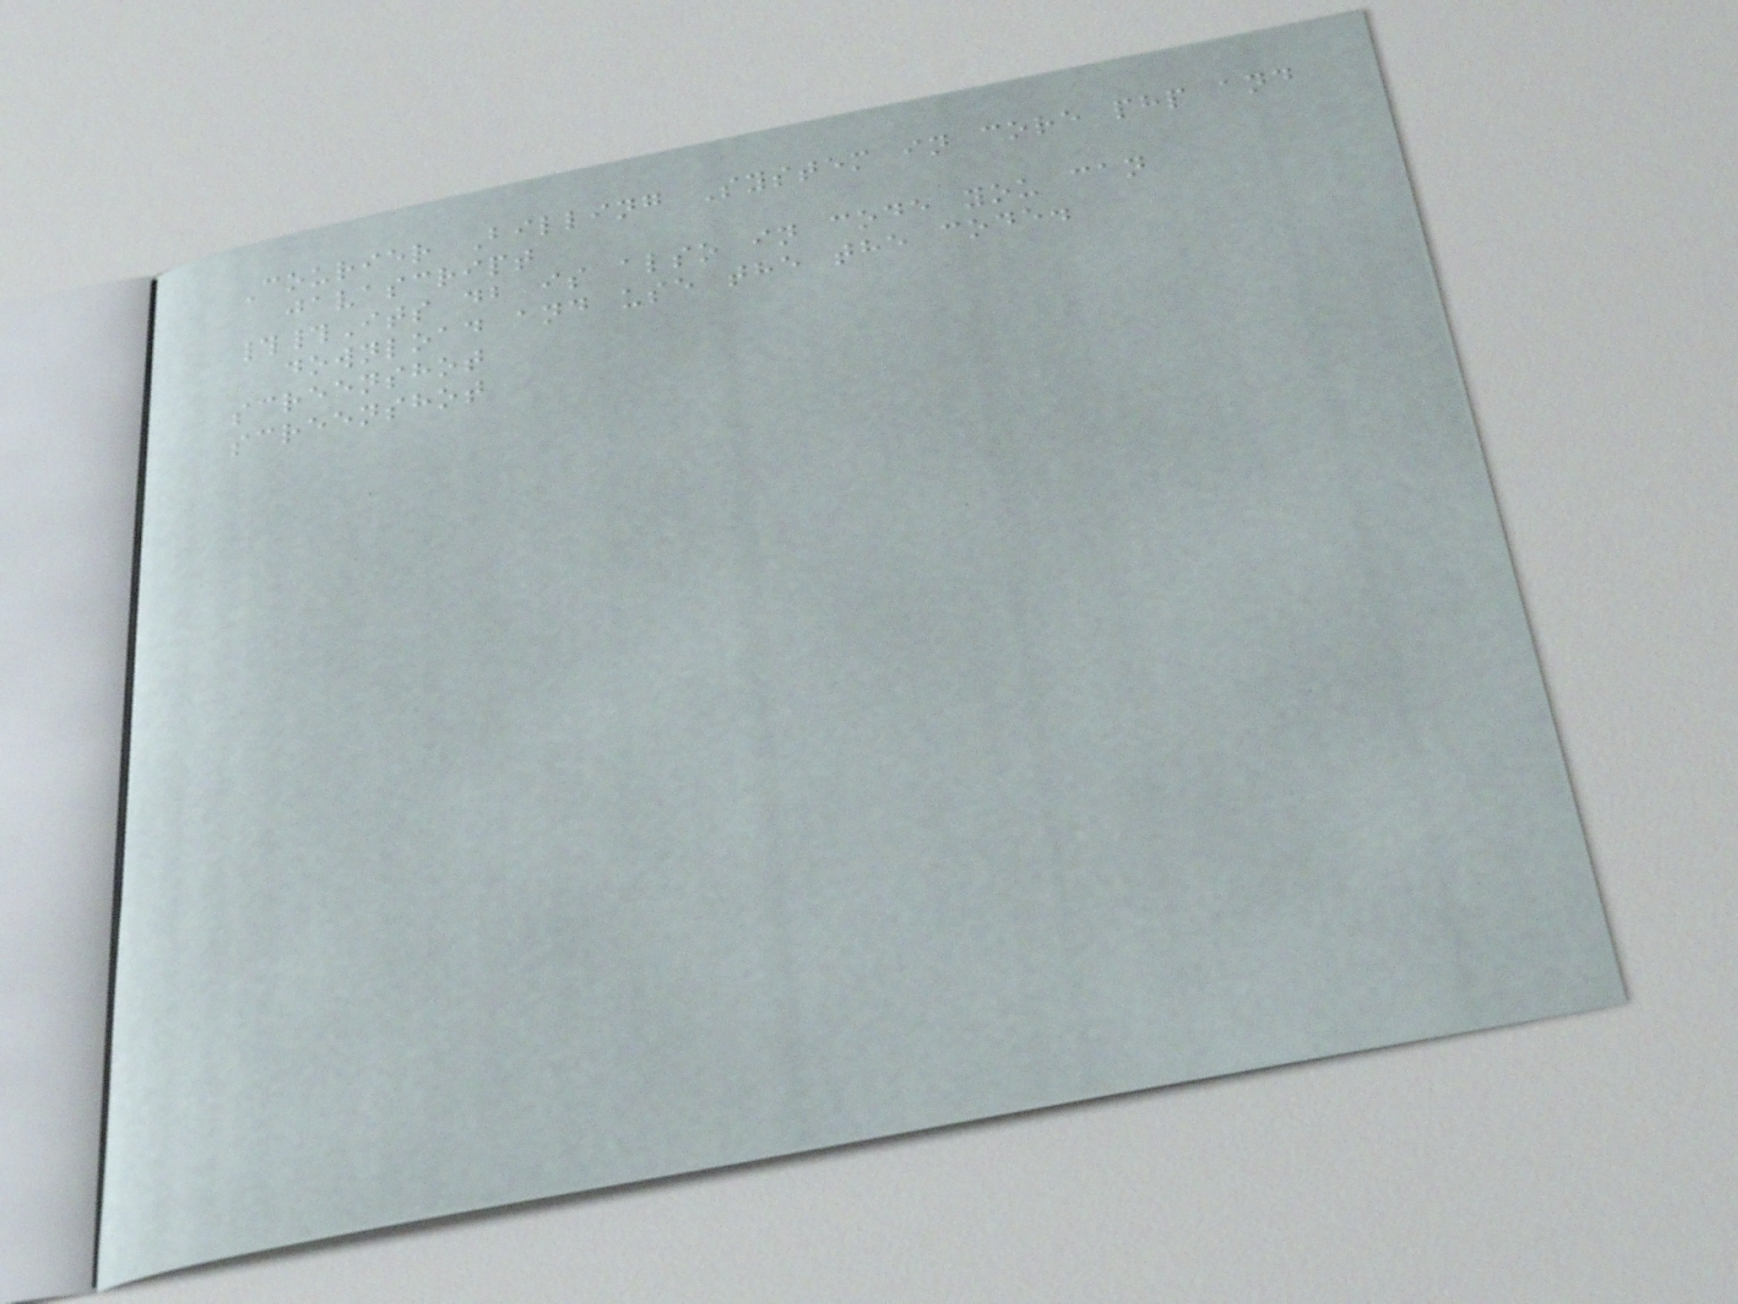Courier Billing System in core php and
javascript
##Its db is also in code you can
download and use the the code.
screenshot
screenshot
